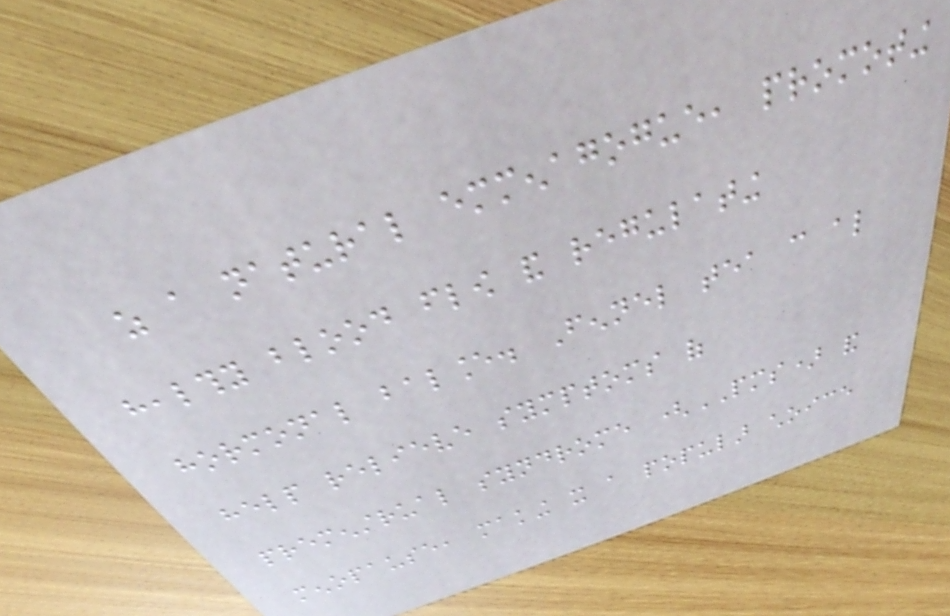as a natural emmenagogue, promoting
healthy blood flow and regulating
hormonal balance. Fennel tea can also
help relieve symptoms of
premenstrual syndrome (PMS) and
menopause, making it a popular choice
